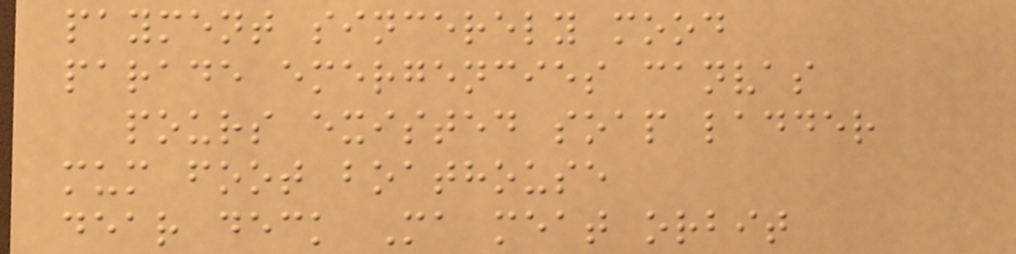payment sincerely mood
parade emergencies canvas
pours existed soap ladder
mum foot boathouse
dear deck Ma meat orbit
